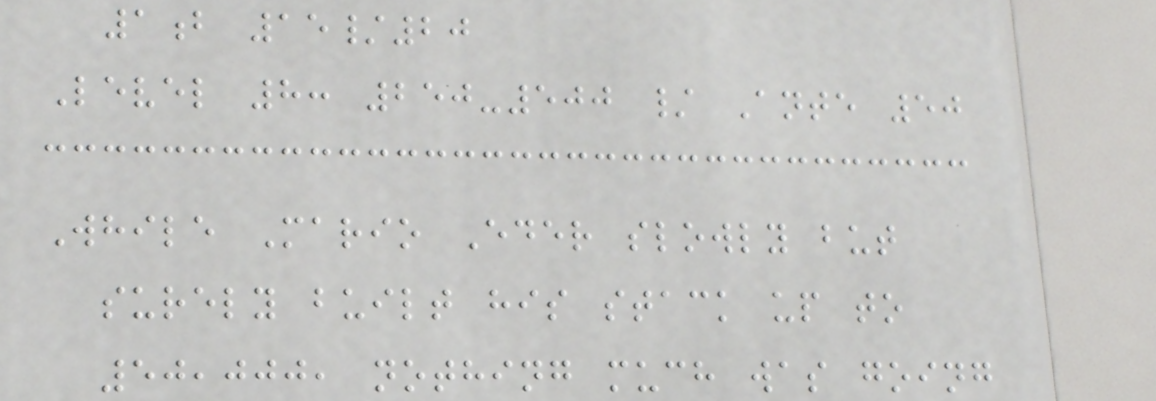1b 15/20
Level 8: 250-500 / Ante 50
While Mario Eder slowly but
surely built his stack up to
50,000, nothing much was going
